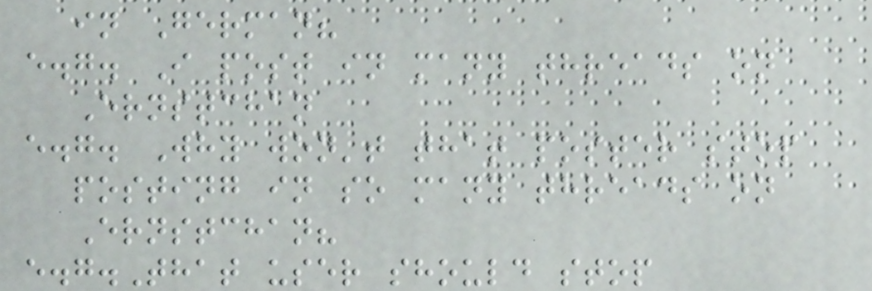in German?
e.g. I post in many threads on
Ernstchan
e.g. Why won't that poster stop
posting in so many threads on
Ernstchan?
e.g.That user should stop
